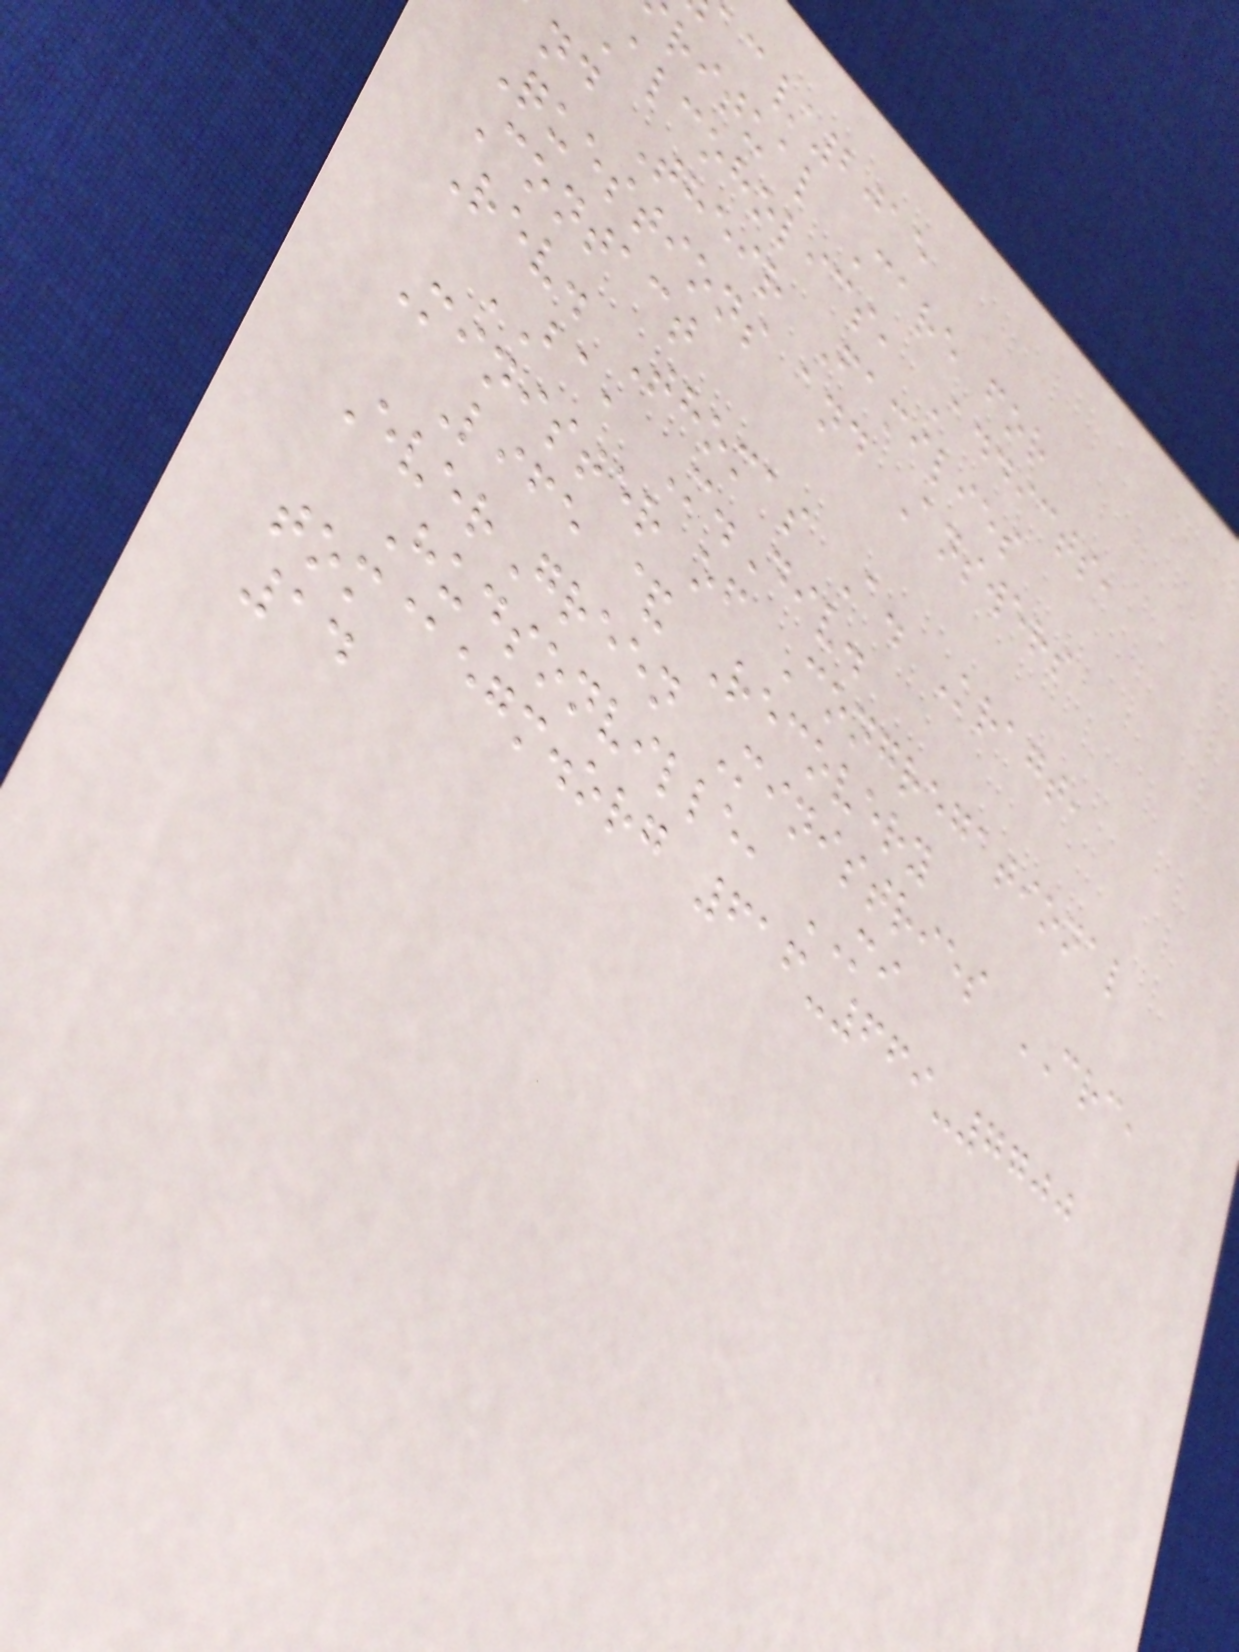/2015
ritual Care for
Alcoholics, Addicts,
nd Their Families
Questions and Answers
Contact
Rev. Thomas A. Kragt,
BA, M.Div.
Minister of Congregational
Life & Recovery
EverGreen Ministries CRC,
Hudsonville, MI
tom@egm.org 616-669-7700
14
